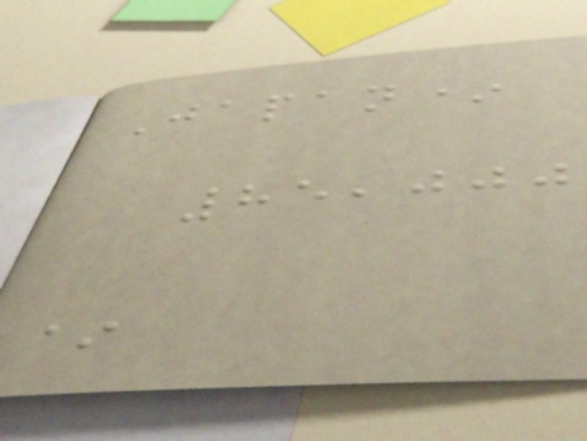Japan*
85,000
*
